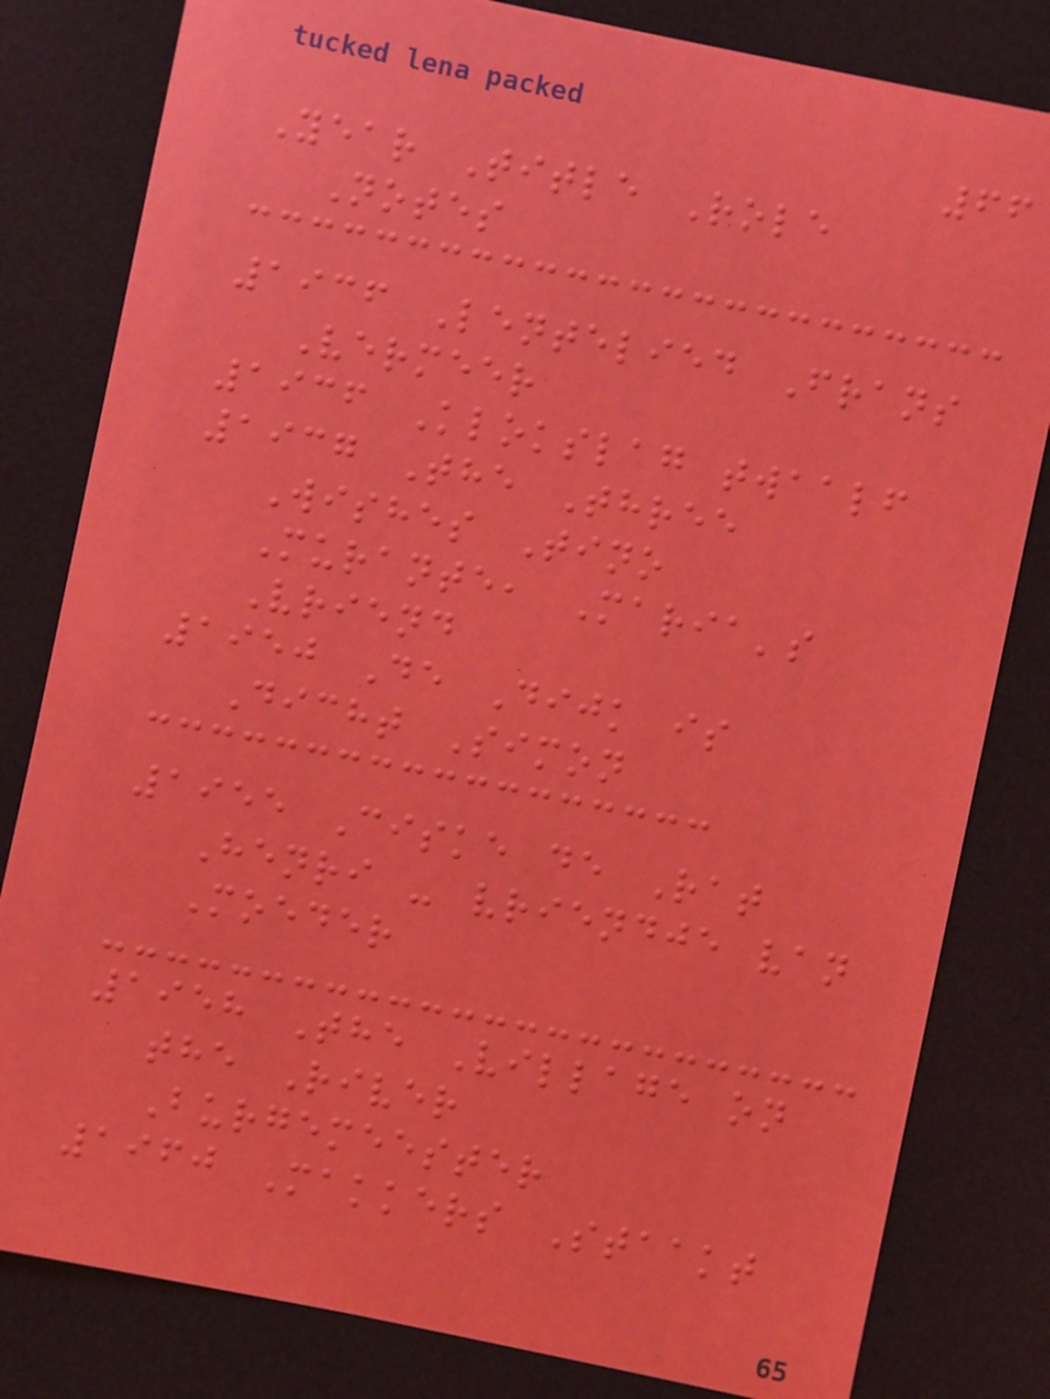66
Year Title Role
Notes
1936 Lentelied Frans
Vermeer
1936 Klokslag twaalf
1937 The Three
Wishes Tino
Murante, Maria's
Vriend
1950 De Dijk is
Dicht Simon
1955 Ciske de Rat
Henri - vriendje van
Moeder
1958 The Village on
the River
Burgemeester
1960 Makkers Staakt
